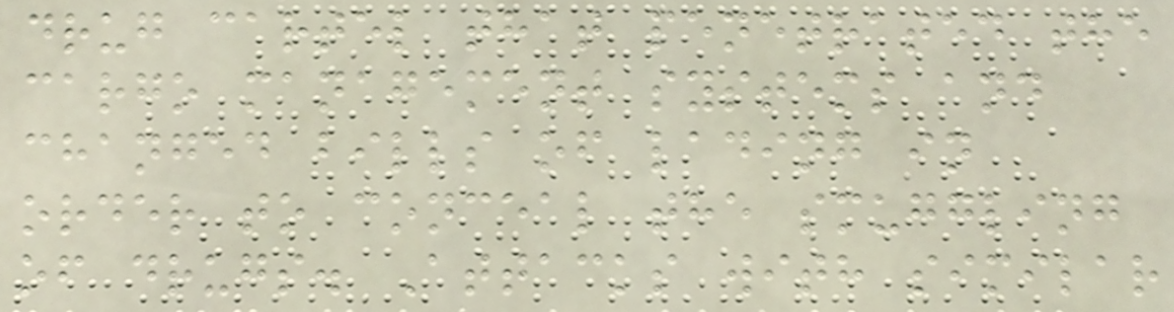drug cartel that penetrated the
cargo management systems and
changed bills of lading in
order to conceal the smuggling
of drugs. Attacks with similar
